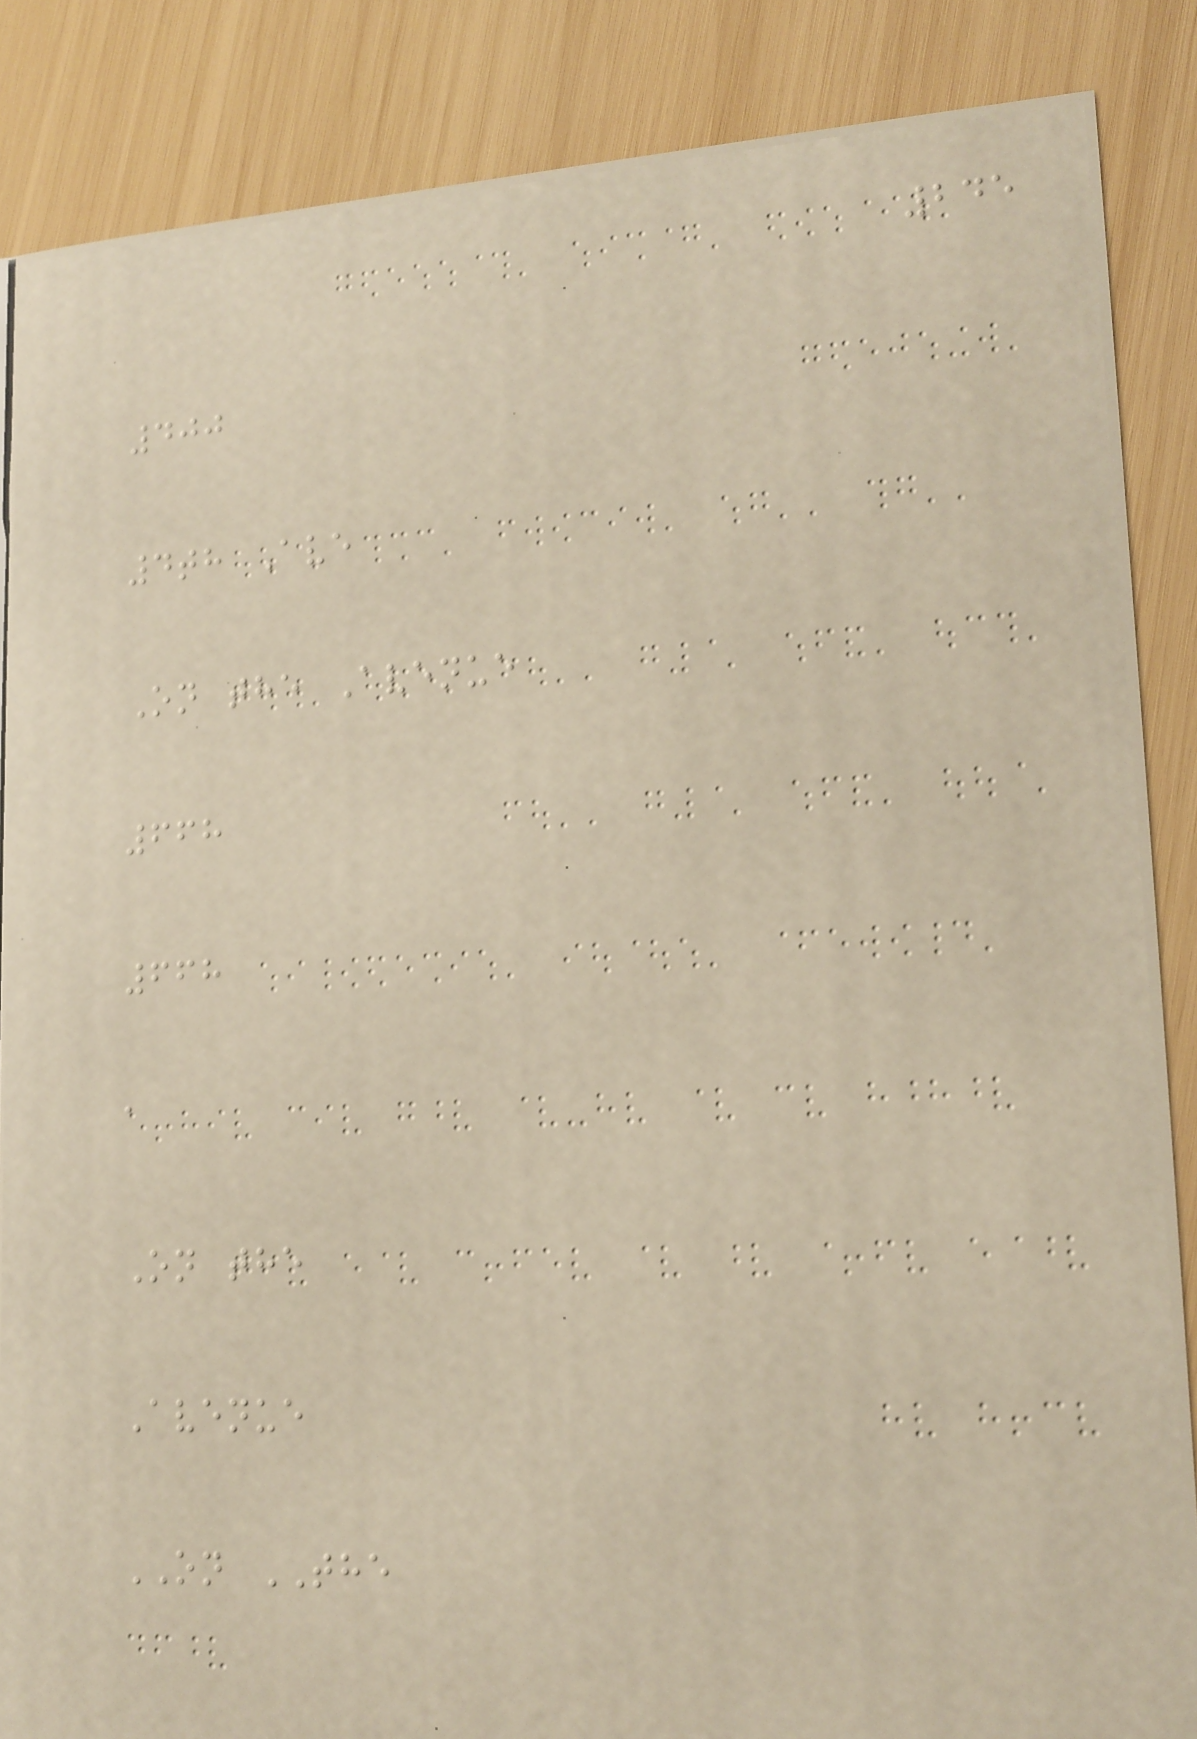245
400
4th Ave
On the Avenue
668
668
a
On the
Avenue
ON THE
